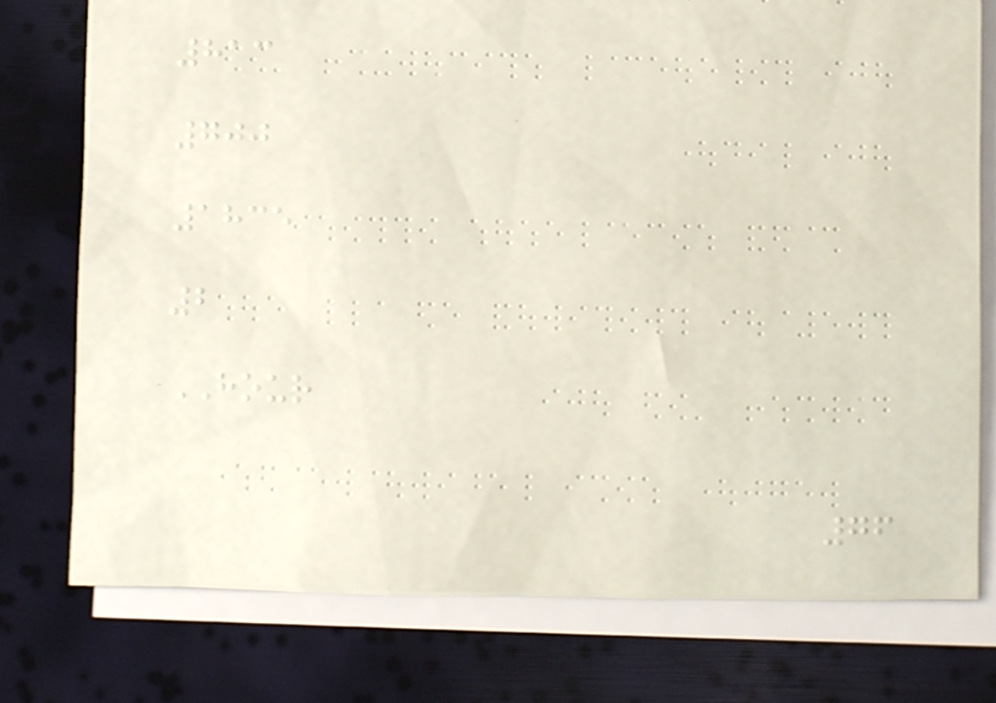813
700
1835
2
HOUR
76
